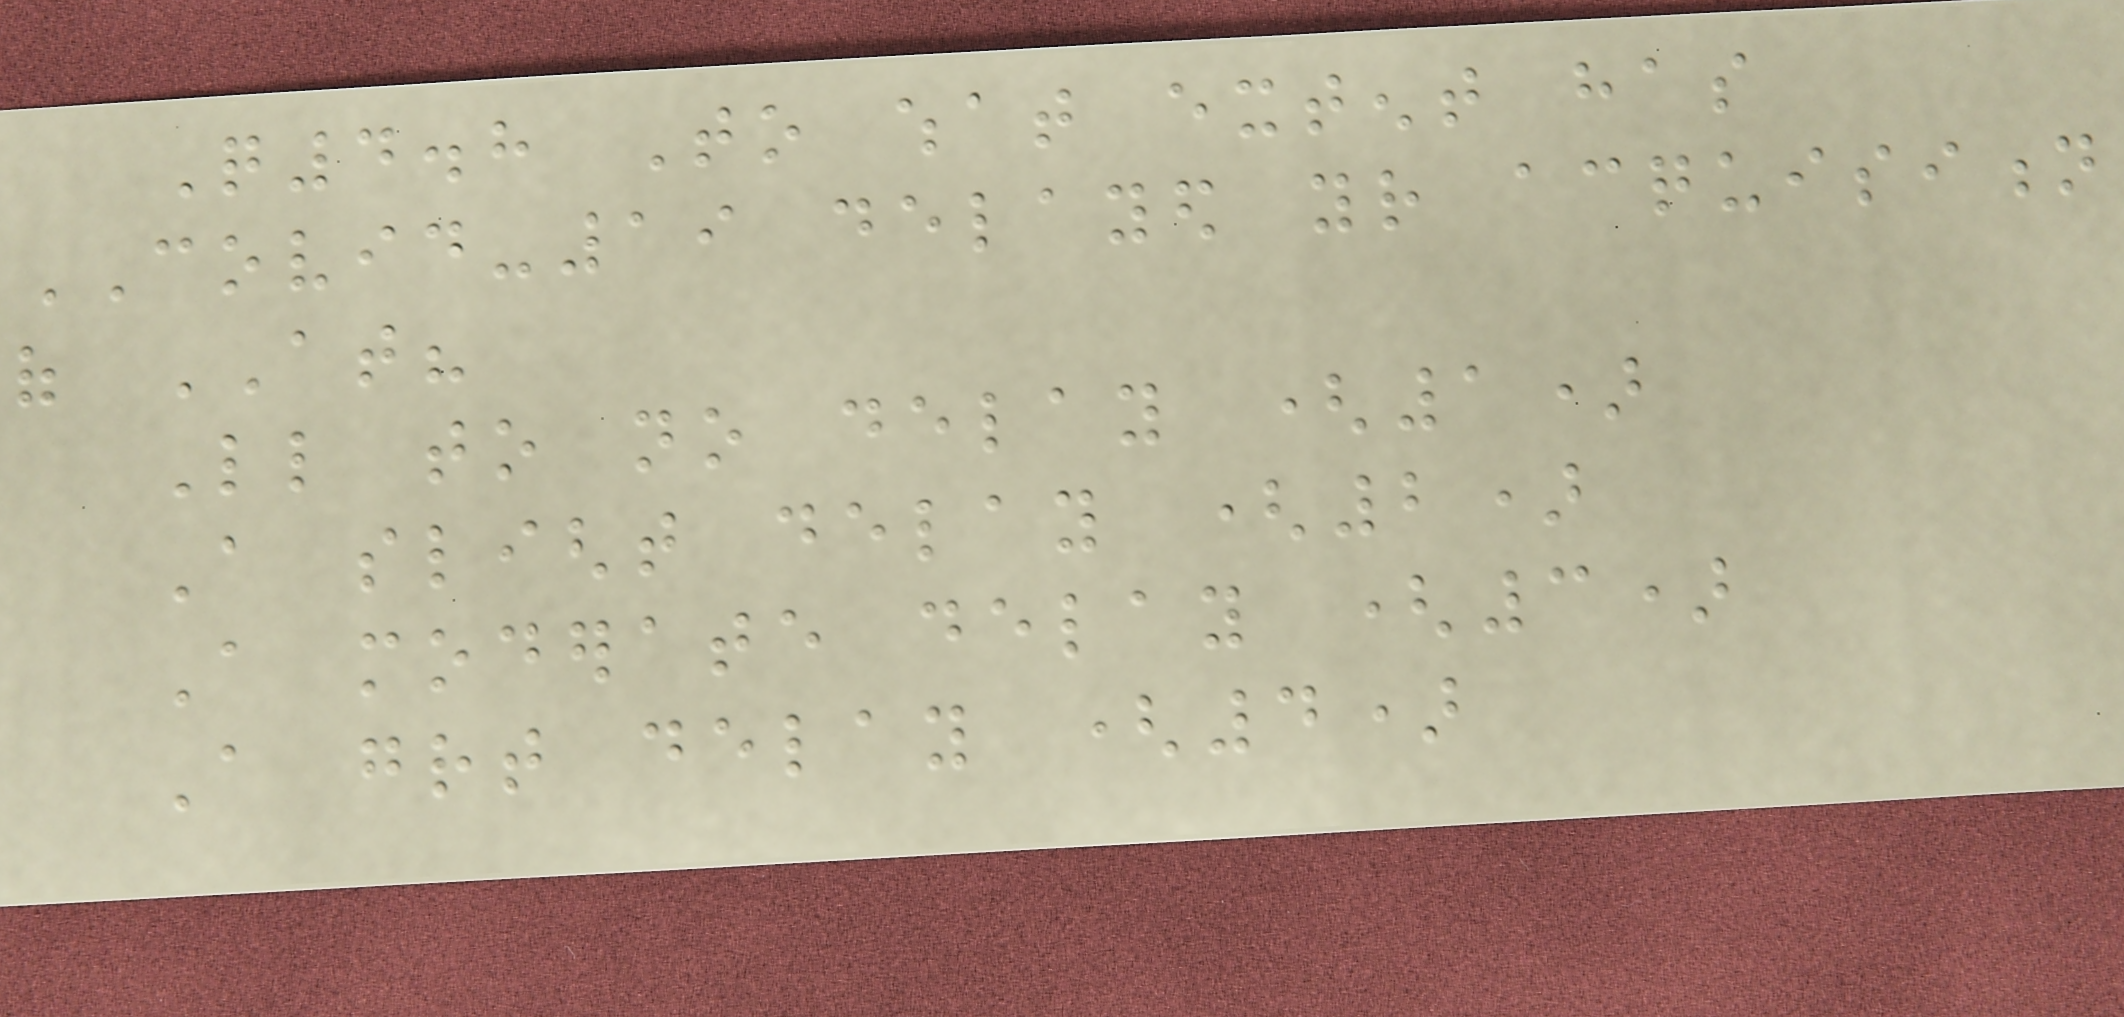Q4.8 To what extent has
COVID-19 delayed your acquisition
of AT?
Little to no delay (1)
A slight delay (2)
A moderate delay (3)
A great delay (4)
